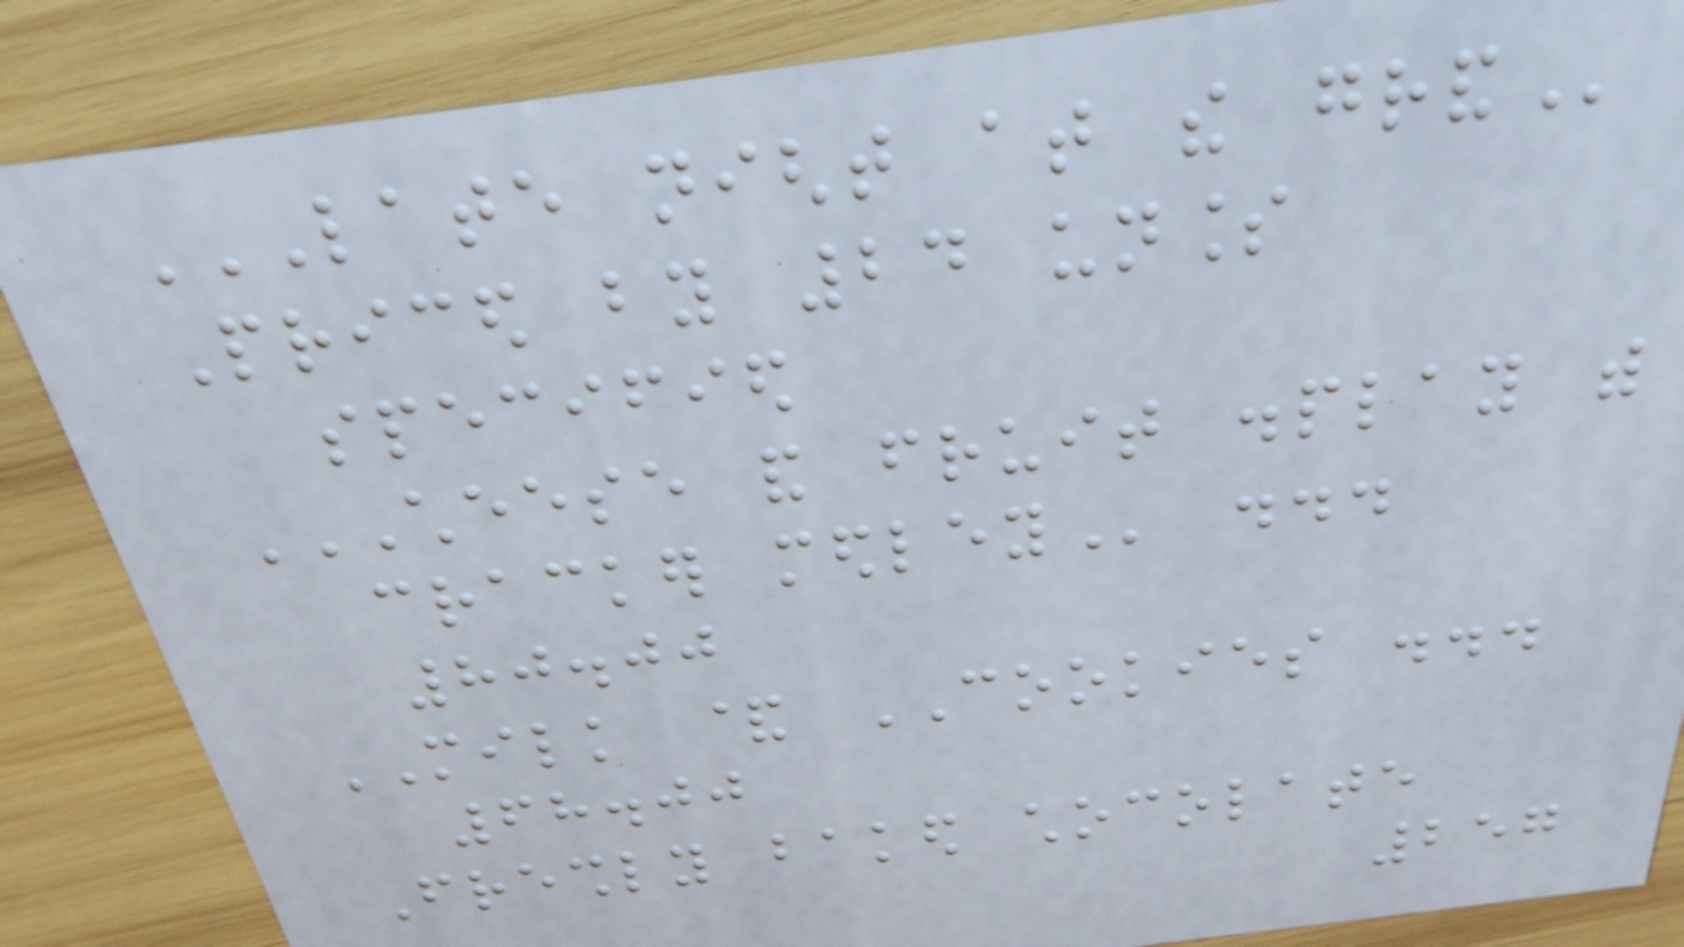LATE NIGHT AT THE GRAND
Priced by 24 unless
specified
CHEESE AND FRUIT DISPLAY WITH
CRACKER MEDLEY ...
80.00
MILK & COOKIES ...
68.00
Freshly baked chocolate
257
